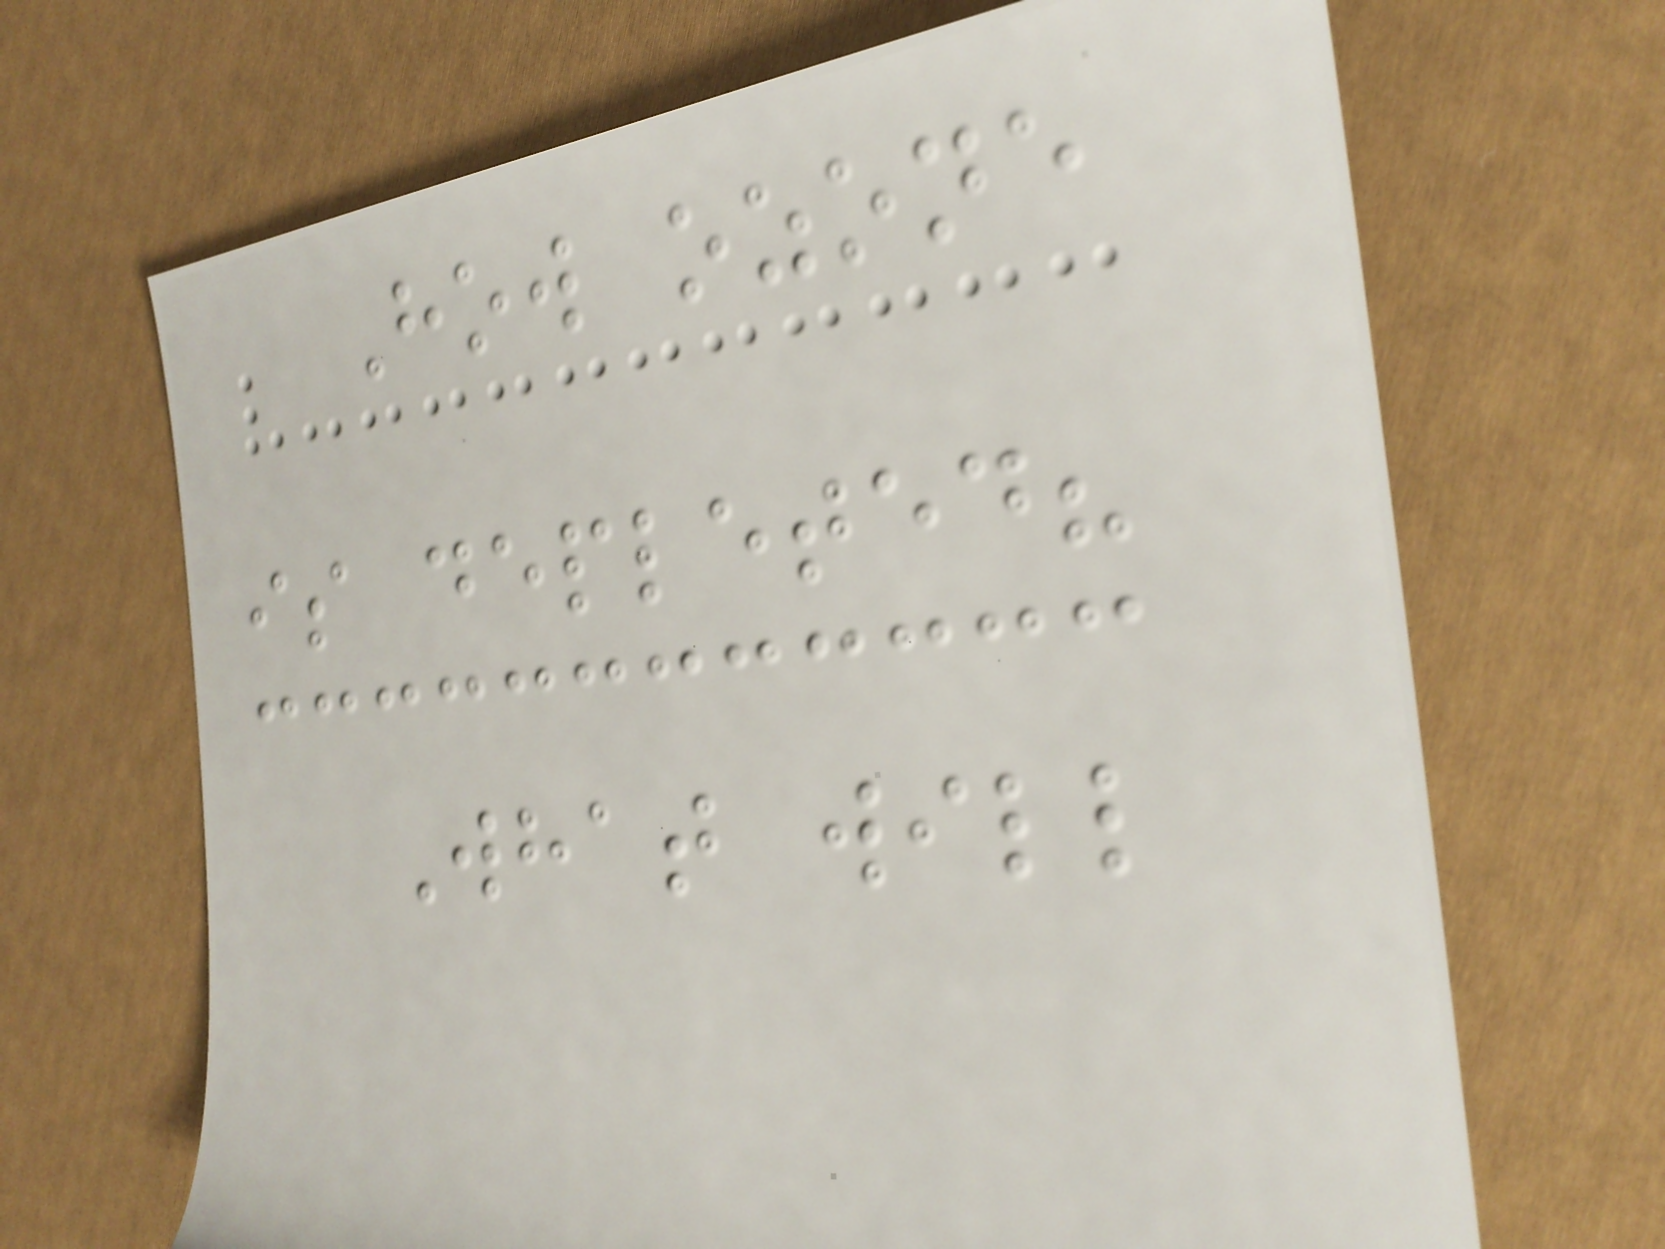How ozone
is depleted?
What will
